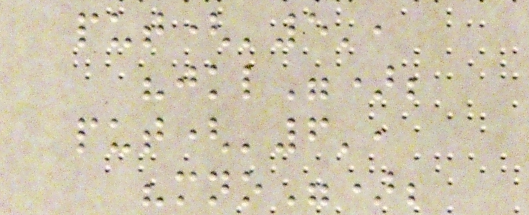put('5',
"jkl");
put('6',
"mno");
